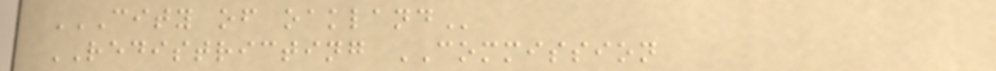CITY OF OAKLAND
REDISTRICTING COMMISSION
